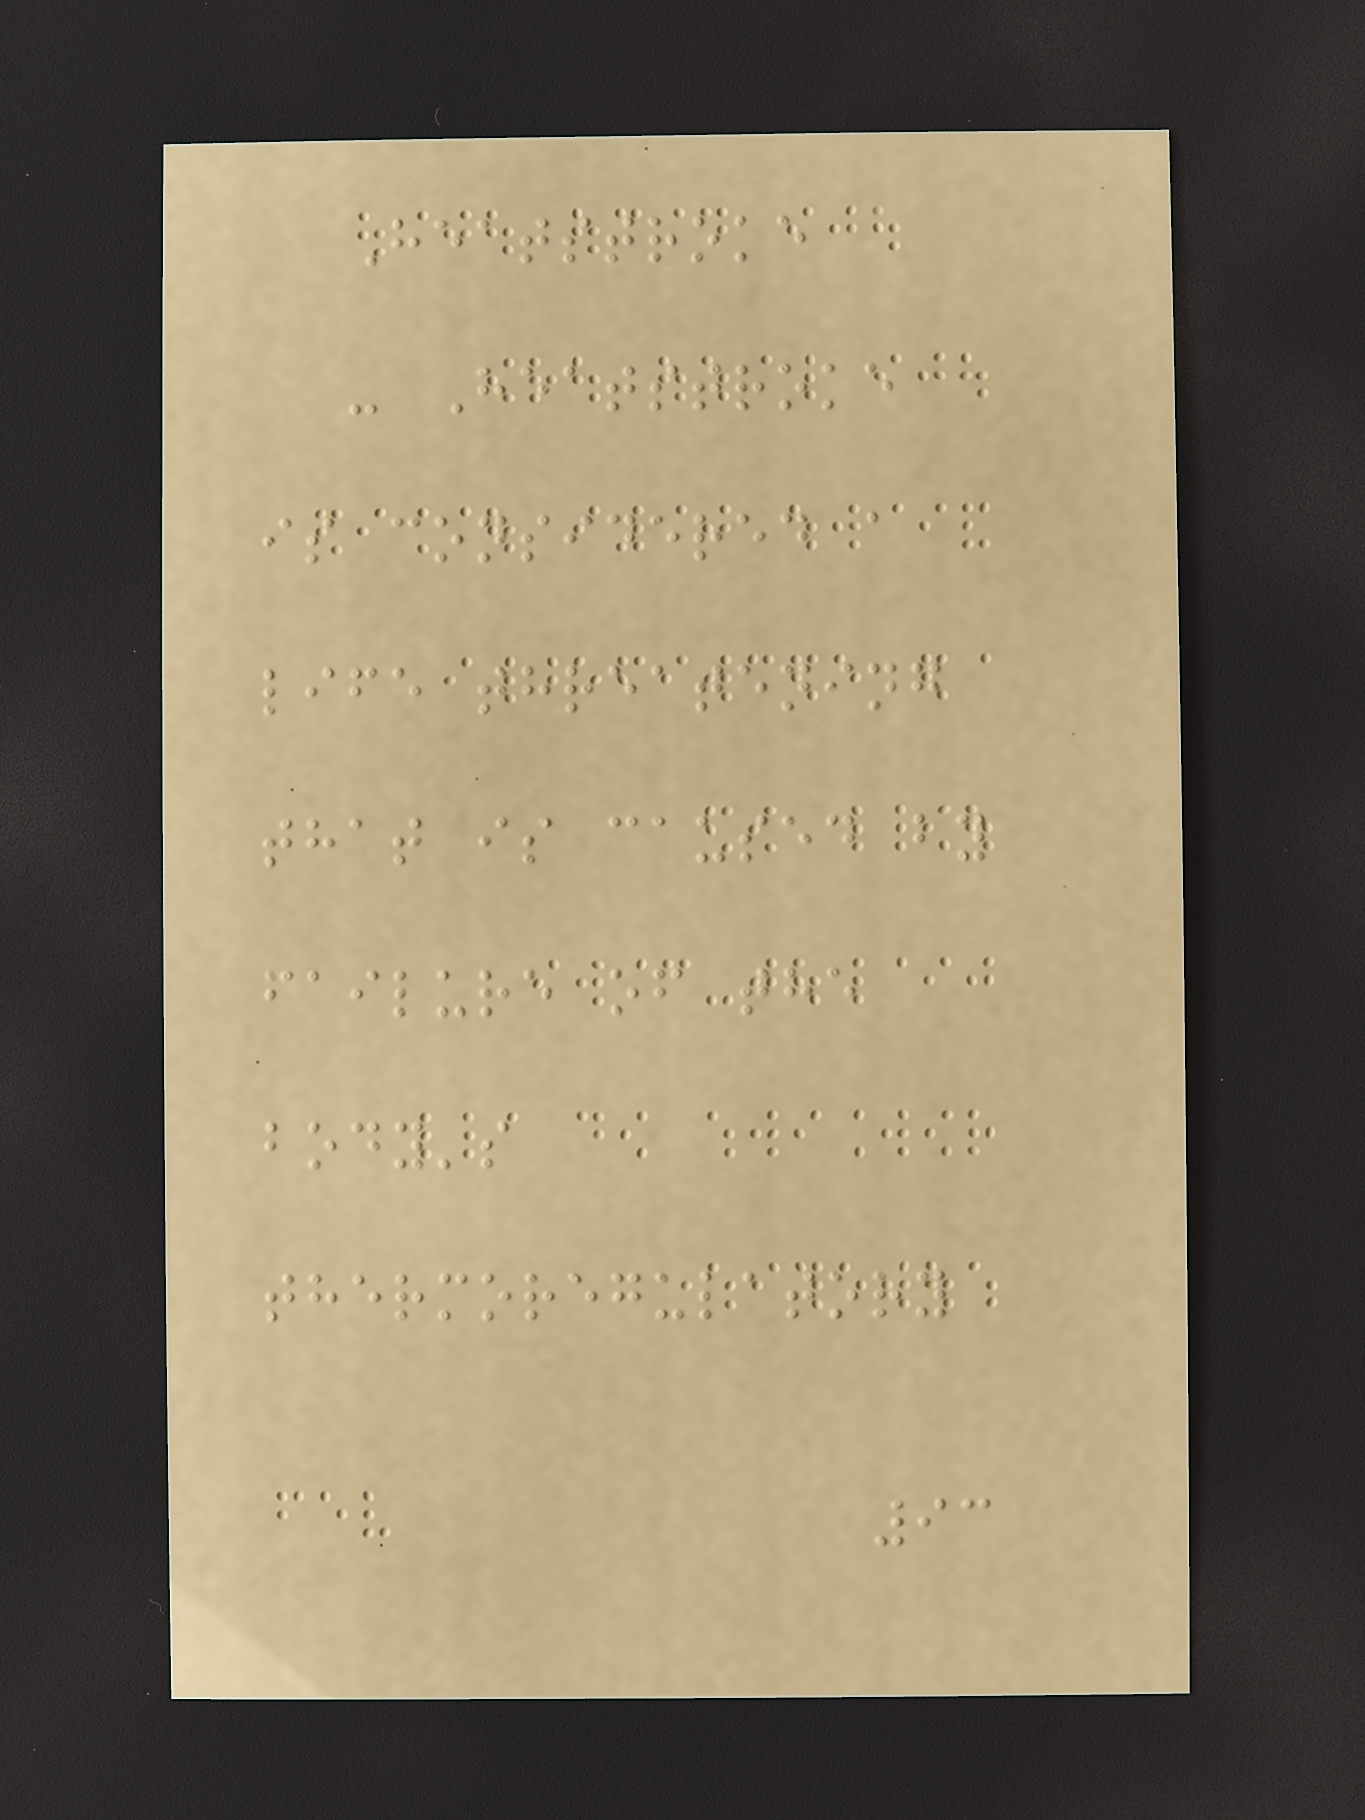Heatstroke
- Heatstroke
is considered a
life threatening
that is caused by
failure of the
body's
thermoregulatory
93
